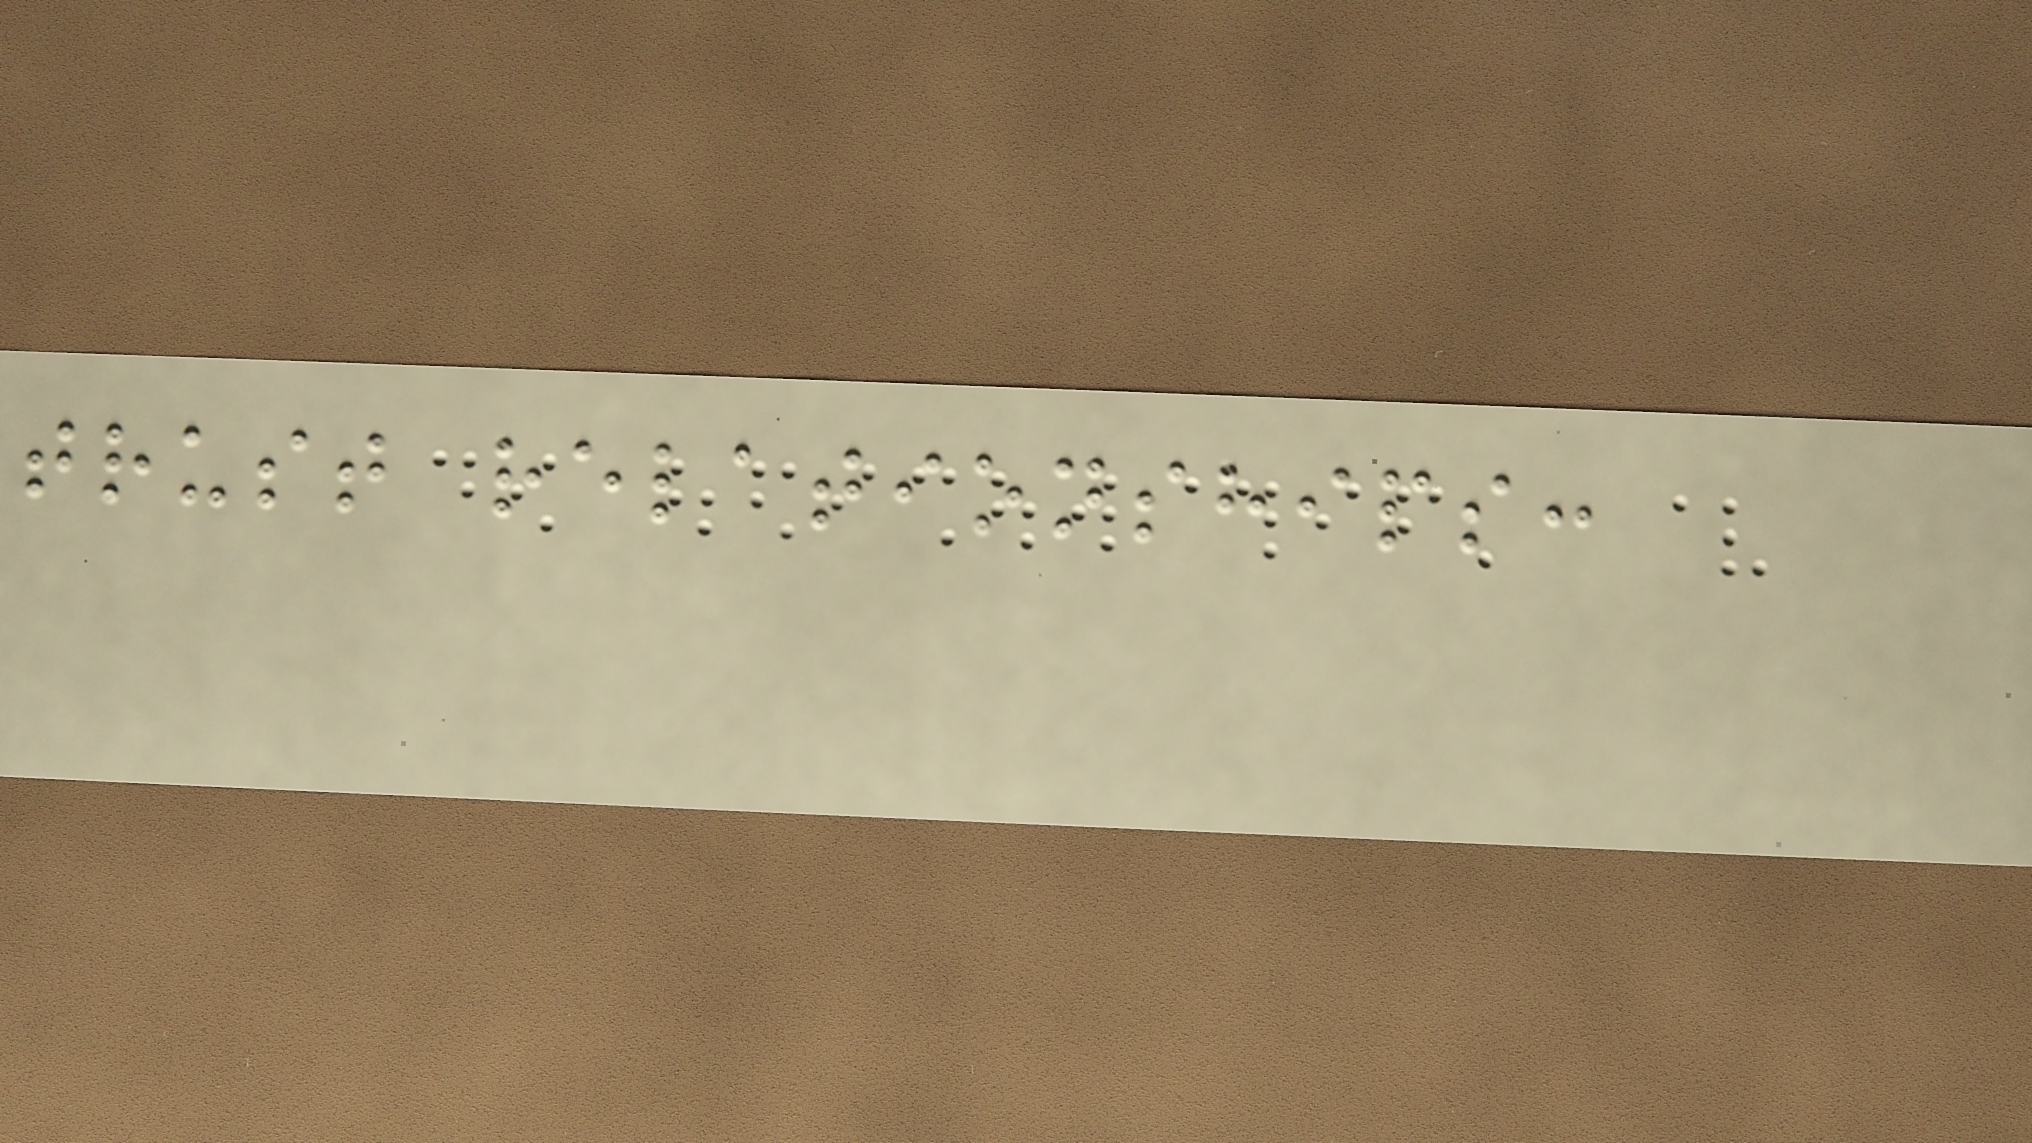trust relationships:
